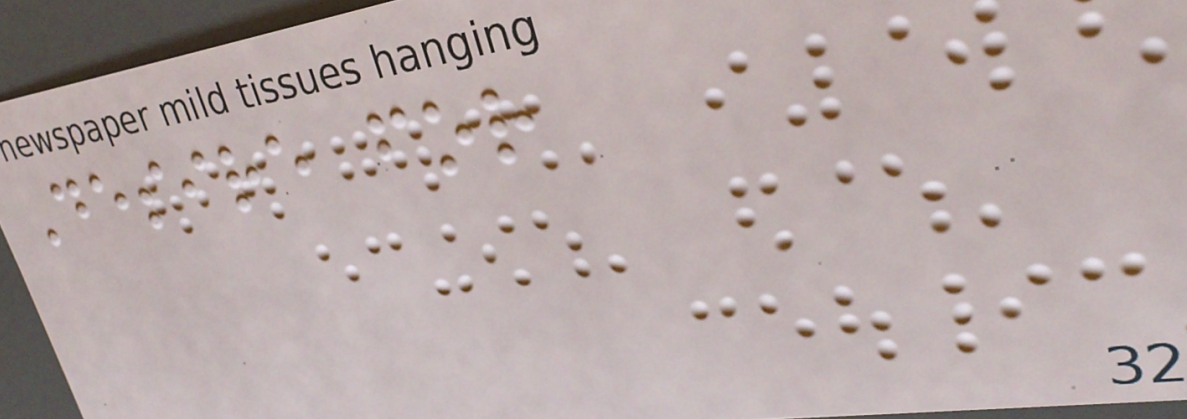Desire for
